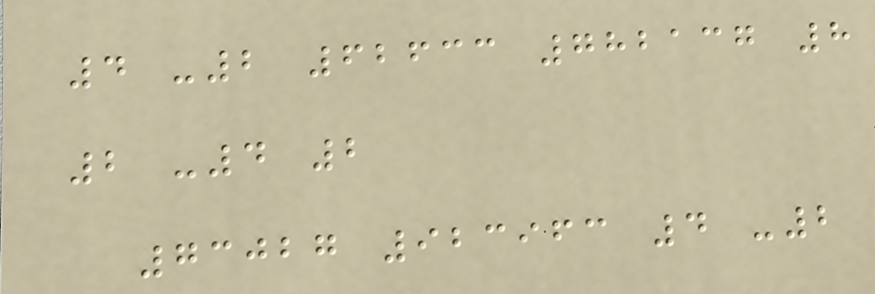4 -2 62633 782137 8
2 -4 2
73027 923963 4 -2
